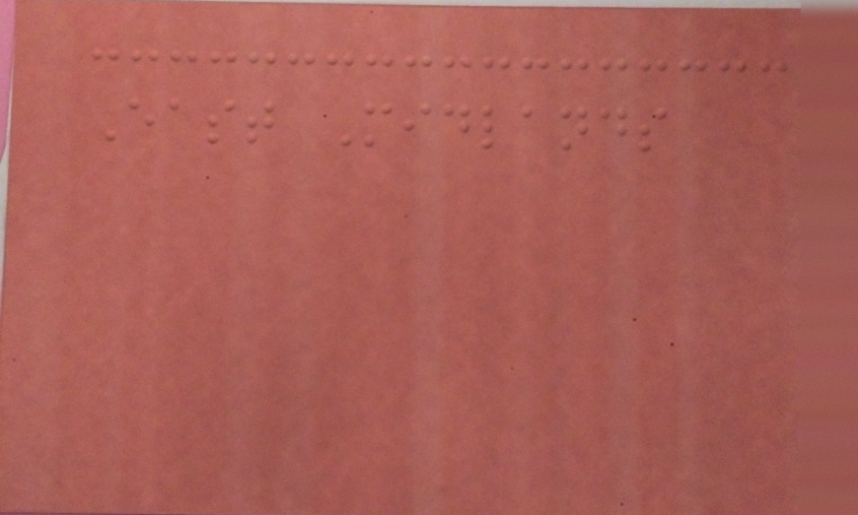East Midlands
